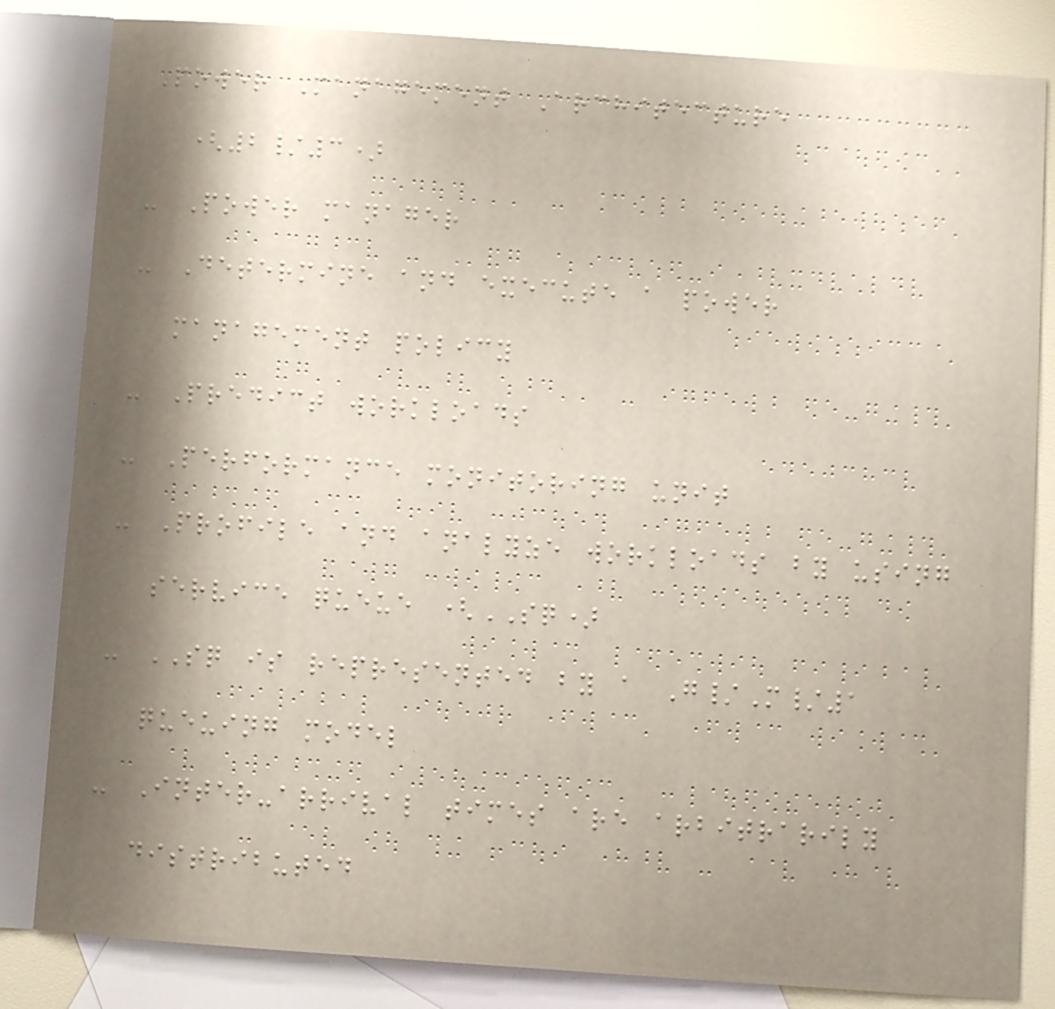Power Management Architecture
(2/3)
- Power manager
- Determine and execute a power
management policy
- Predict workloads
- Performance monitoring unit
- Profile and analyze workloads by using
service queue (SQ)
- SQ is represented by a G/M/1
queuing model
- Inter-arrival times are arbitrarily
distributed
